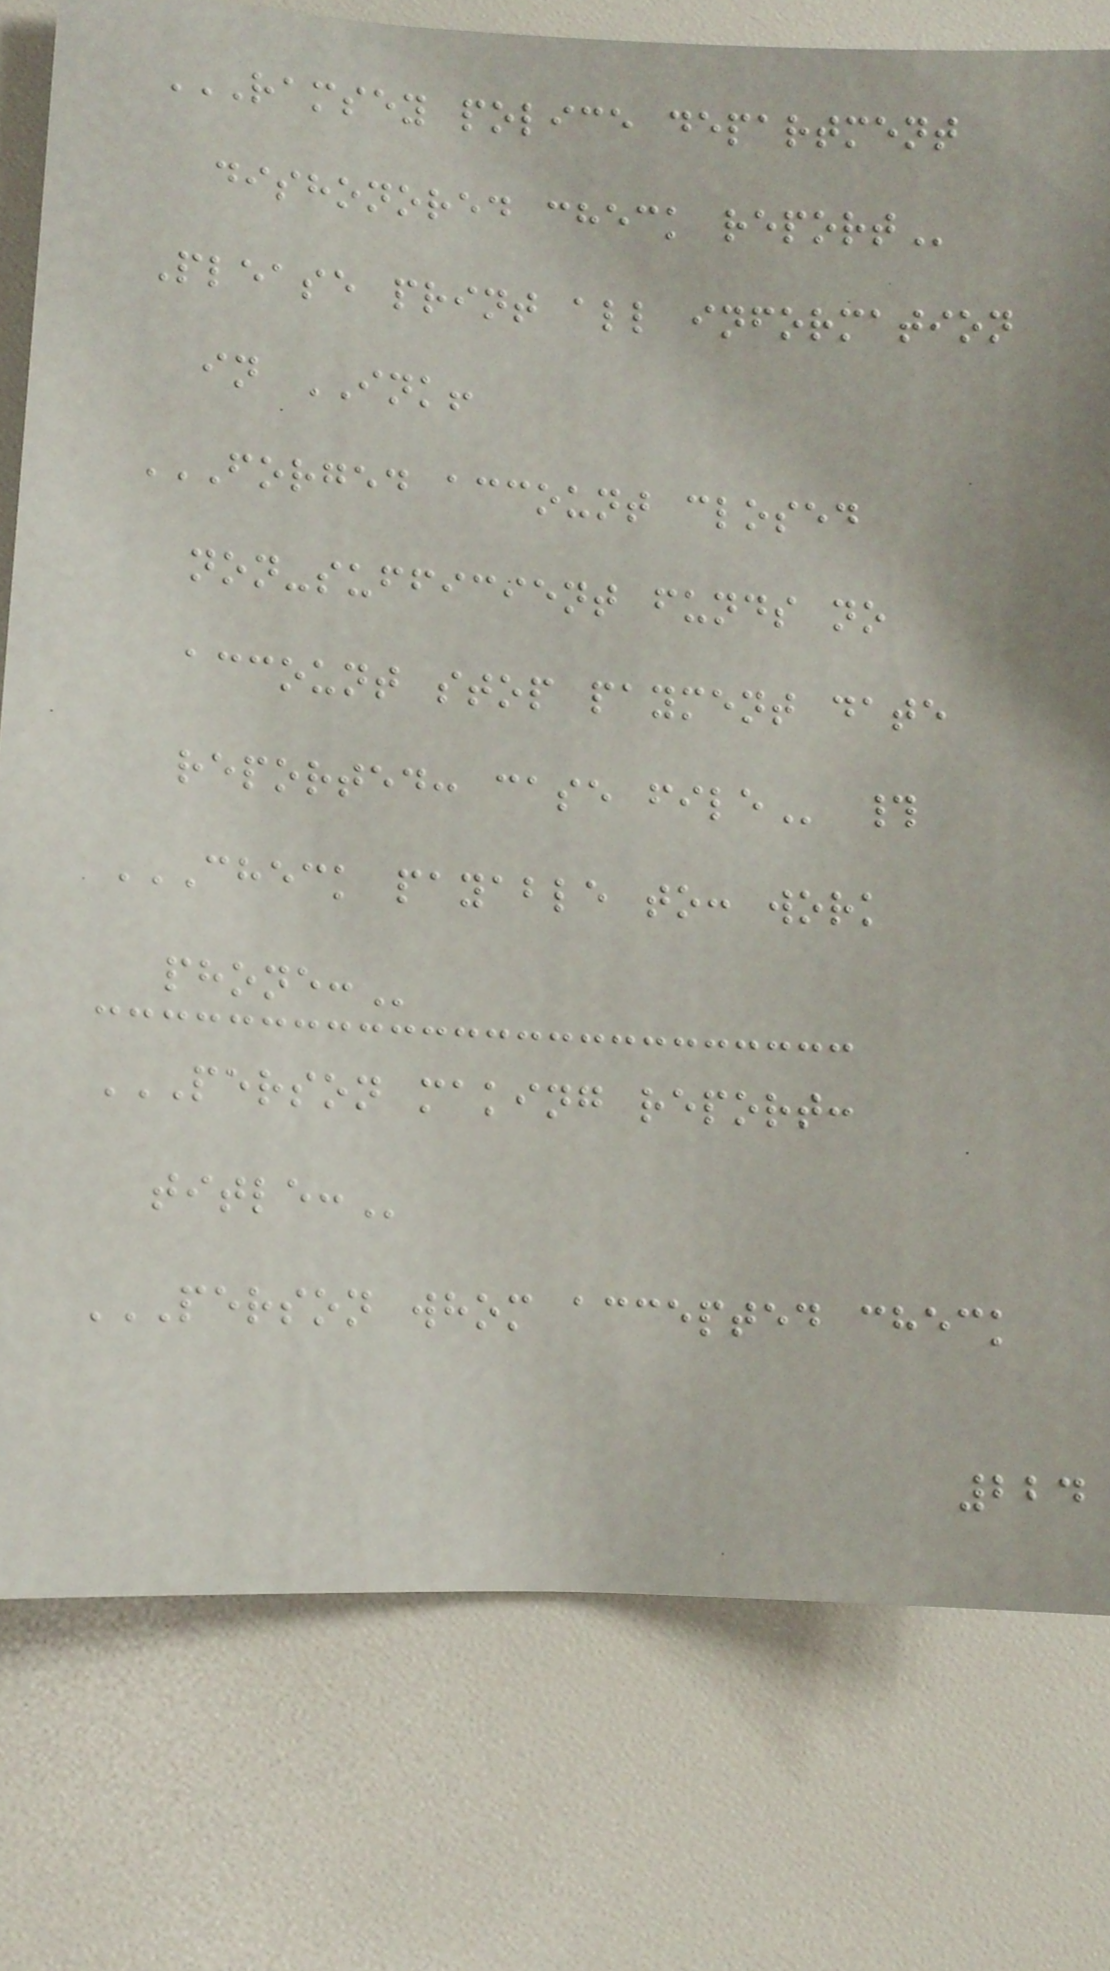RAMSEY POLICE DEPARTMENT
DISHONORED CHECK REPORT
Please print all information
in INK!
FORGED ACCOUNT CLOSED
NON-SUFFICIENT FUNDS NO
ACCOUNT STOP PAYMENT DATE
REPORTED: CASE FILE #
CHECK PAYABLE TO: WORK
PHONE:
PERSON MAKING REPORT:
TITLE:
PERSON WHOM ACCEPTED CHECK
224
